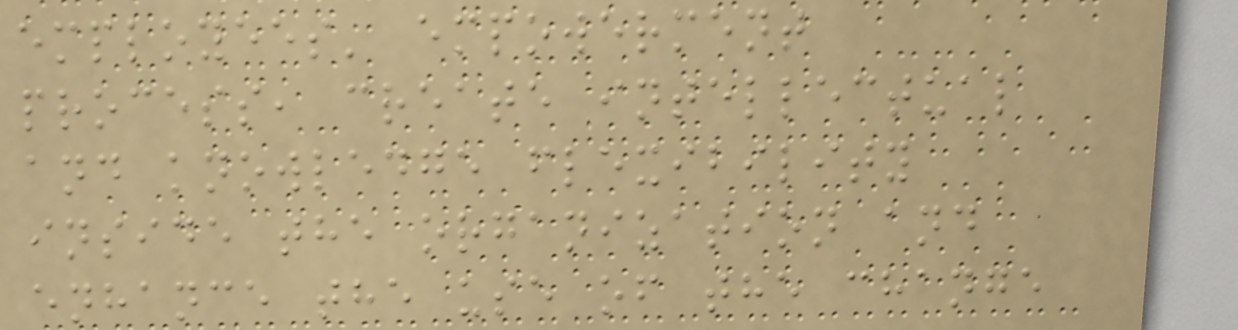employees' empowerment
process, create intellectual
and knowledge flexibility
inside the organization and
enhance the use of the change
